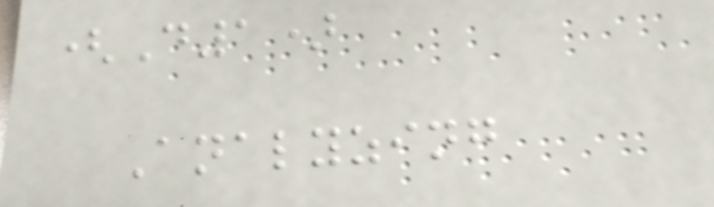(D1)
Analyzing
